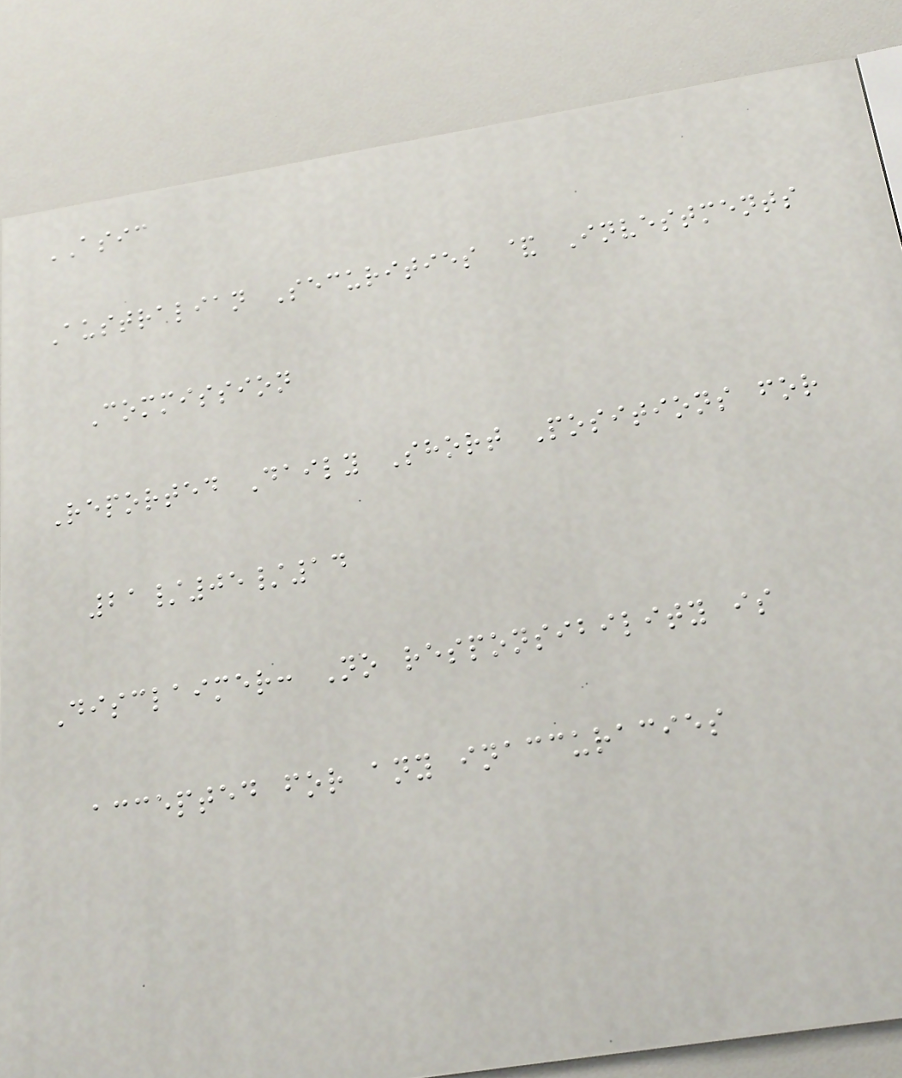ASIC
Australian Securities & Investments
Commission
Reported Daily Short Positions for
21/05/14
Disclaimer: No responsibility is
accepted for any inaccuracies
